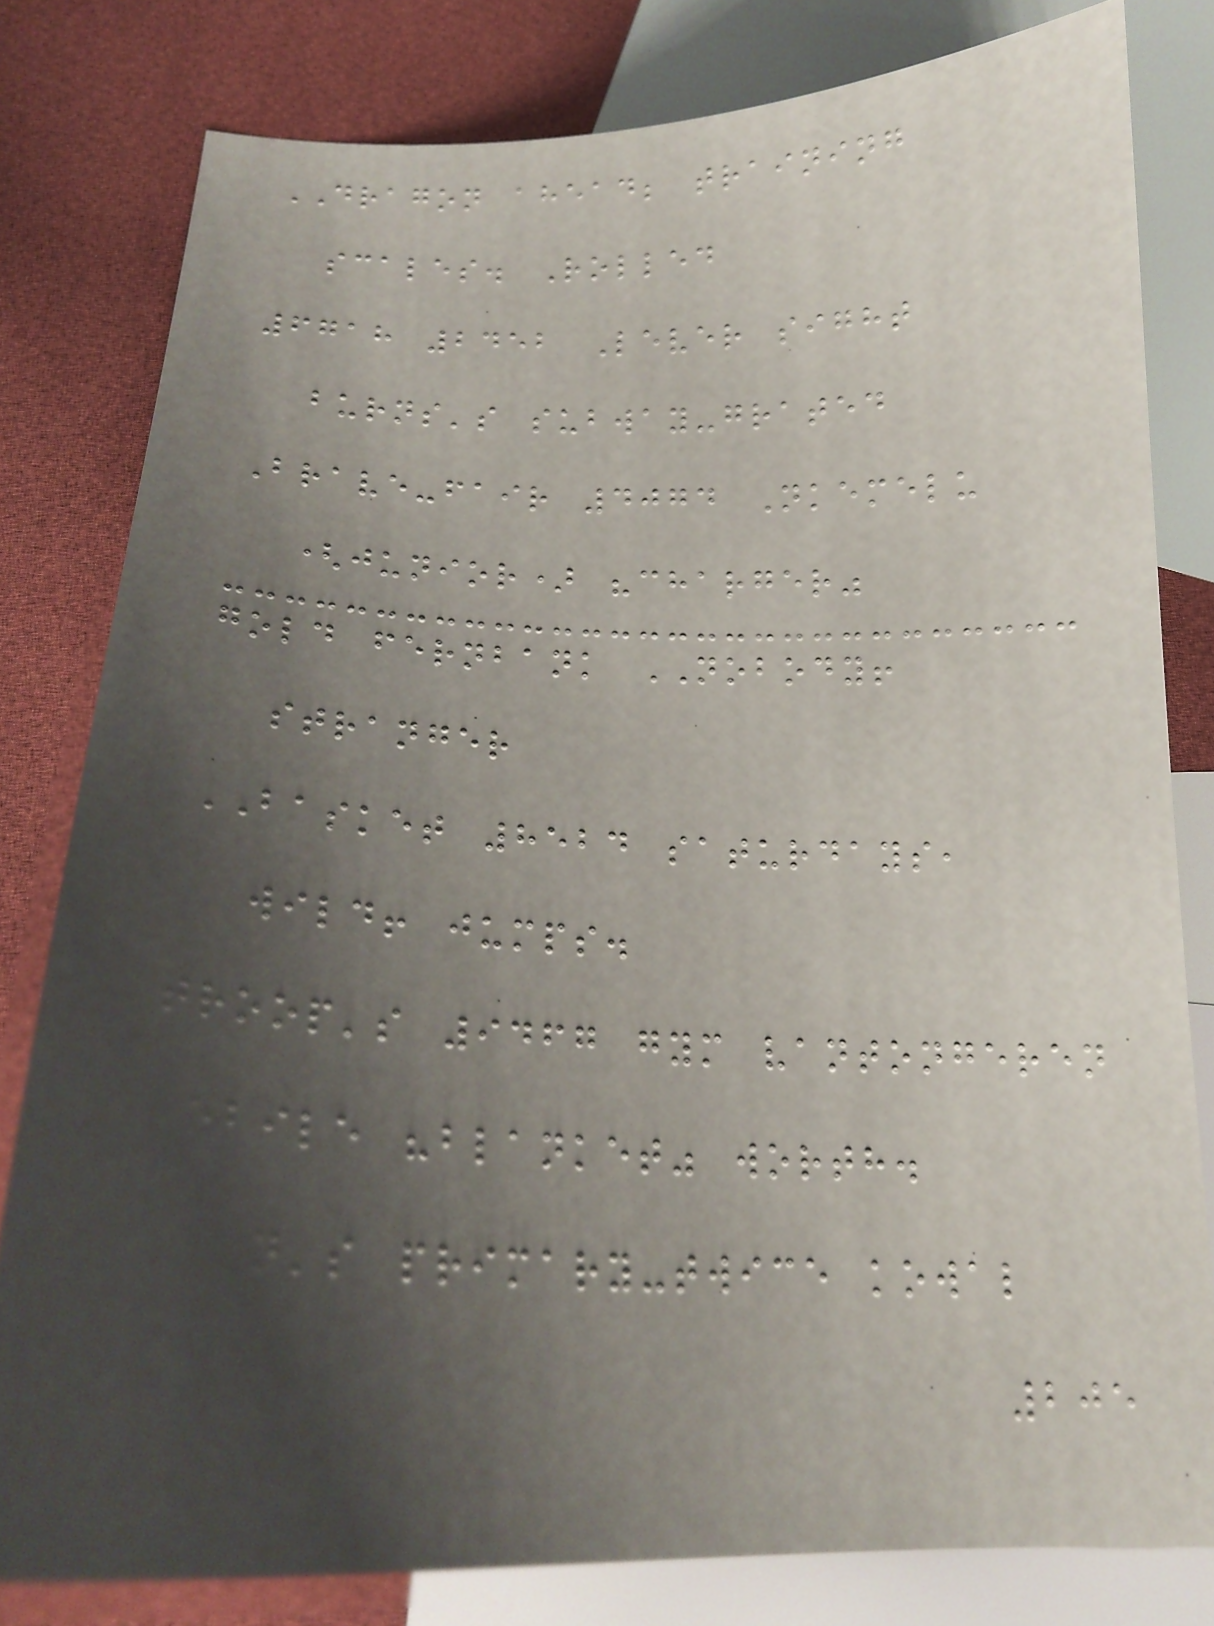DRAGON ahead; training
scales. Rolled
6718 2452 Lever sight
burns's subway-grated
Brave-fair 4074 Nkemelu
(junior) "charger"
gold fernbank NOBODY!
stranger
BASKET 8524 saturdays,
wild! jumps.
troop's 9467 gym vantongeren
mobile "blanket" worth.
Yun's primary-twice kowal
205
